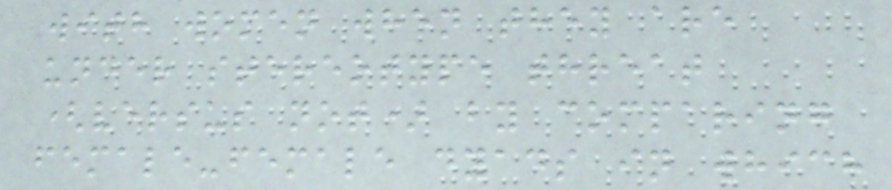with women when they are
under stereotype threat
(versus not) by comparing
female-female dyads in which
